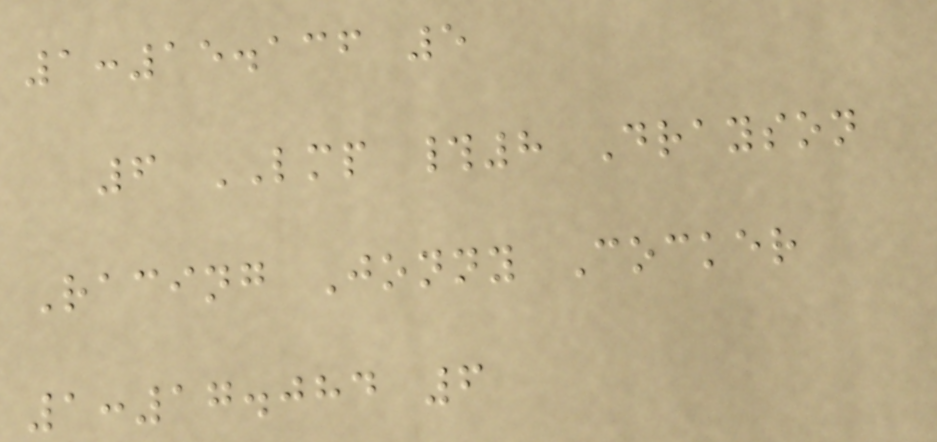1:15.136 5
6 LMP #8 Drayson
Racing Jonny Cocker
1:17.084 6
